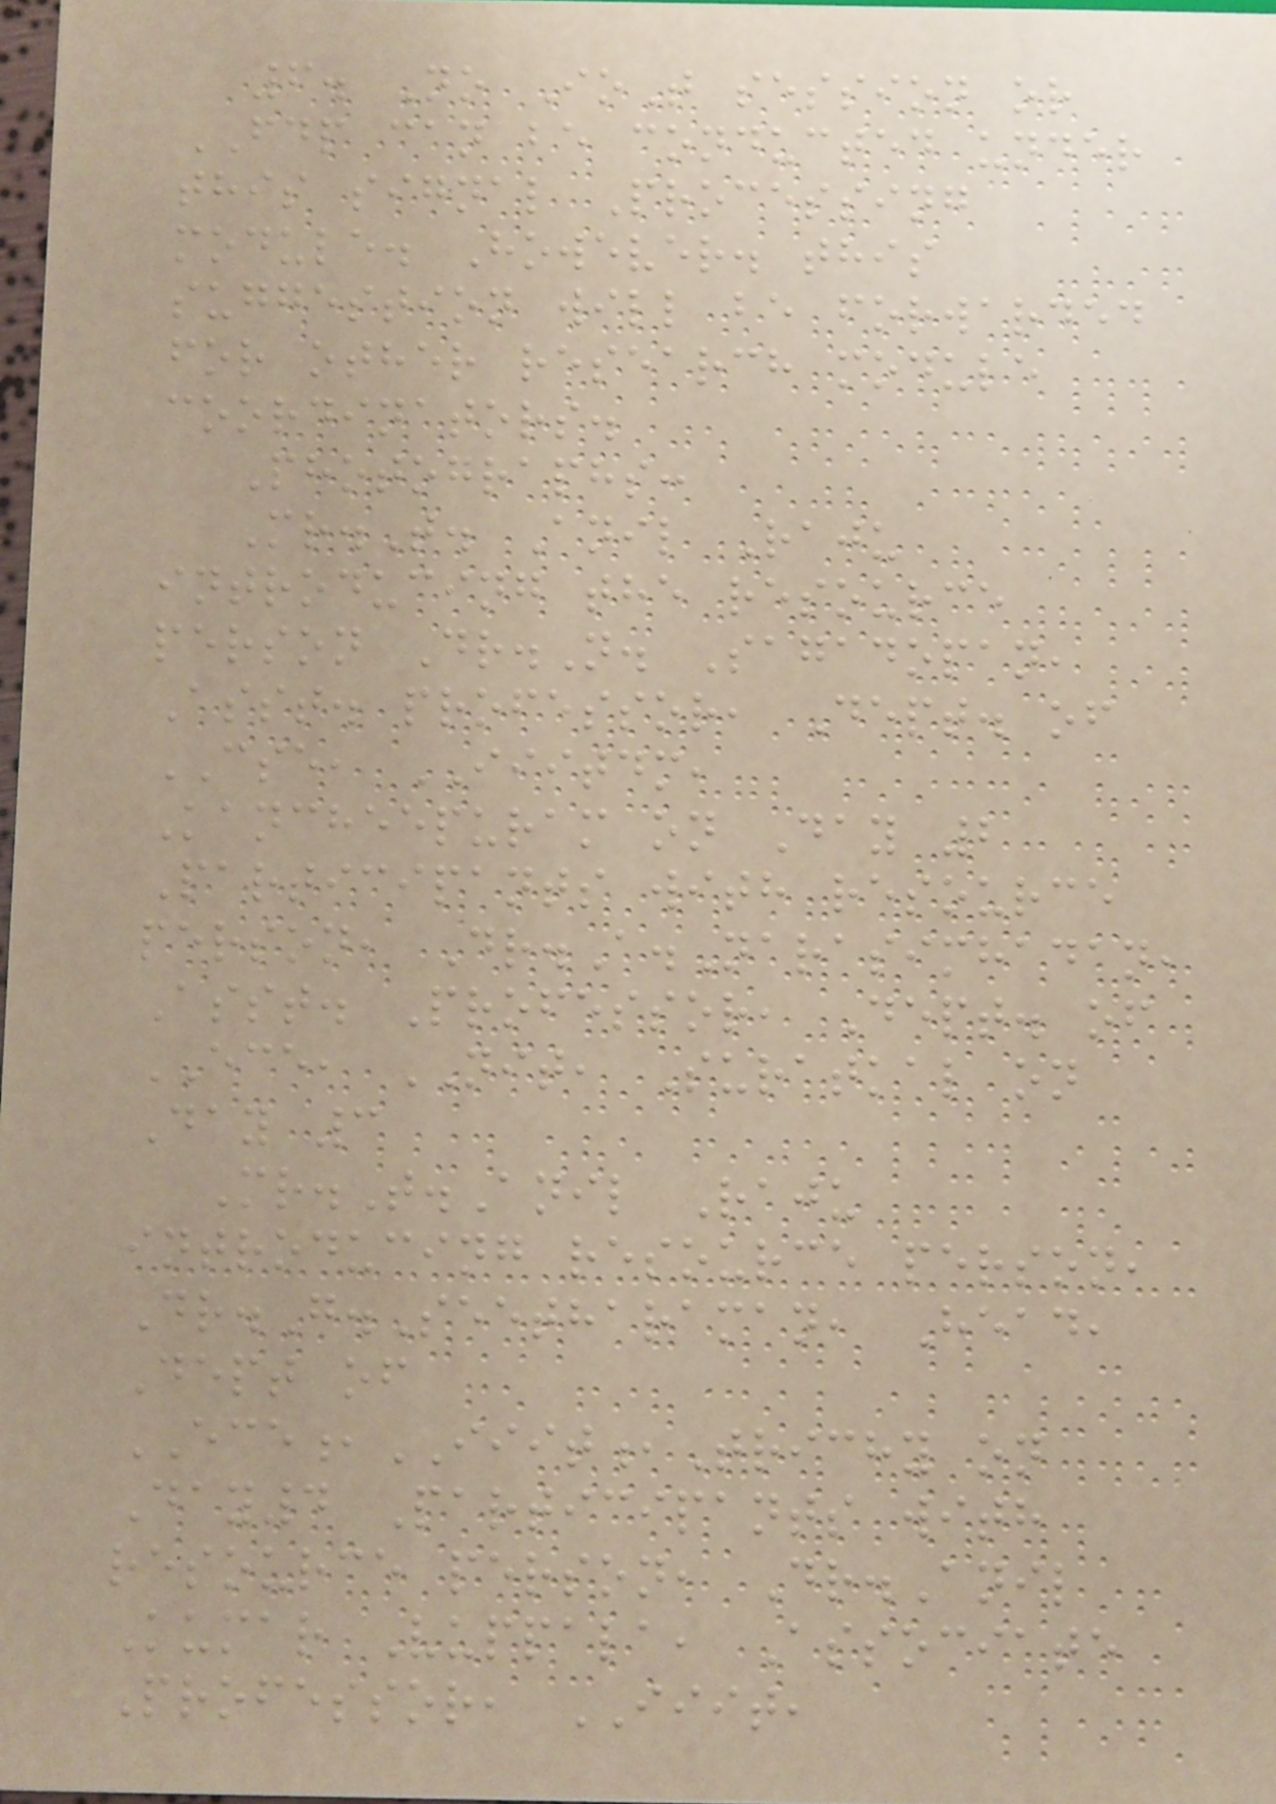6. No IoT session or
FDP can be conducted under
this signal Processing
module. However. this
suggestion will be forwarded
for other research module
coordinators.
Photographs:
Mr.T. Anil Raju
introducing the resource
person Dr.N. Sagadopan,
Asst. professor, Dept. of
CSE, IIITDM,
Kancheepuram on Day 2
Participants with resource
person, Dr.A.Narasimhadan,
Asst. Professor, Dept. of
ECE, NIT, Suratkal on
Day 3
Mr.T.Anil Raju
introducing resource person,
Dr.G.Seetharaman, Head,
Dept of
ECE,IIIT,Trichy on
Day4 Participants with
resource person, Dr.Anil
Kumar Vuppala, Associate
Professor, IIIT,
